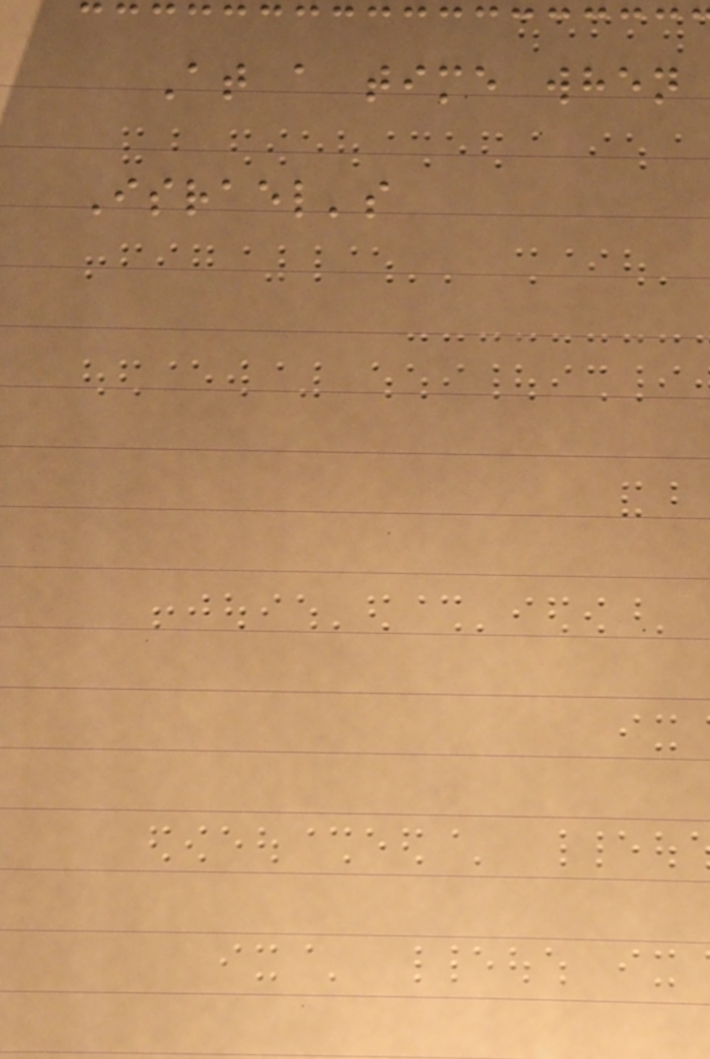At a time when
Israel's
